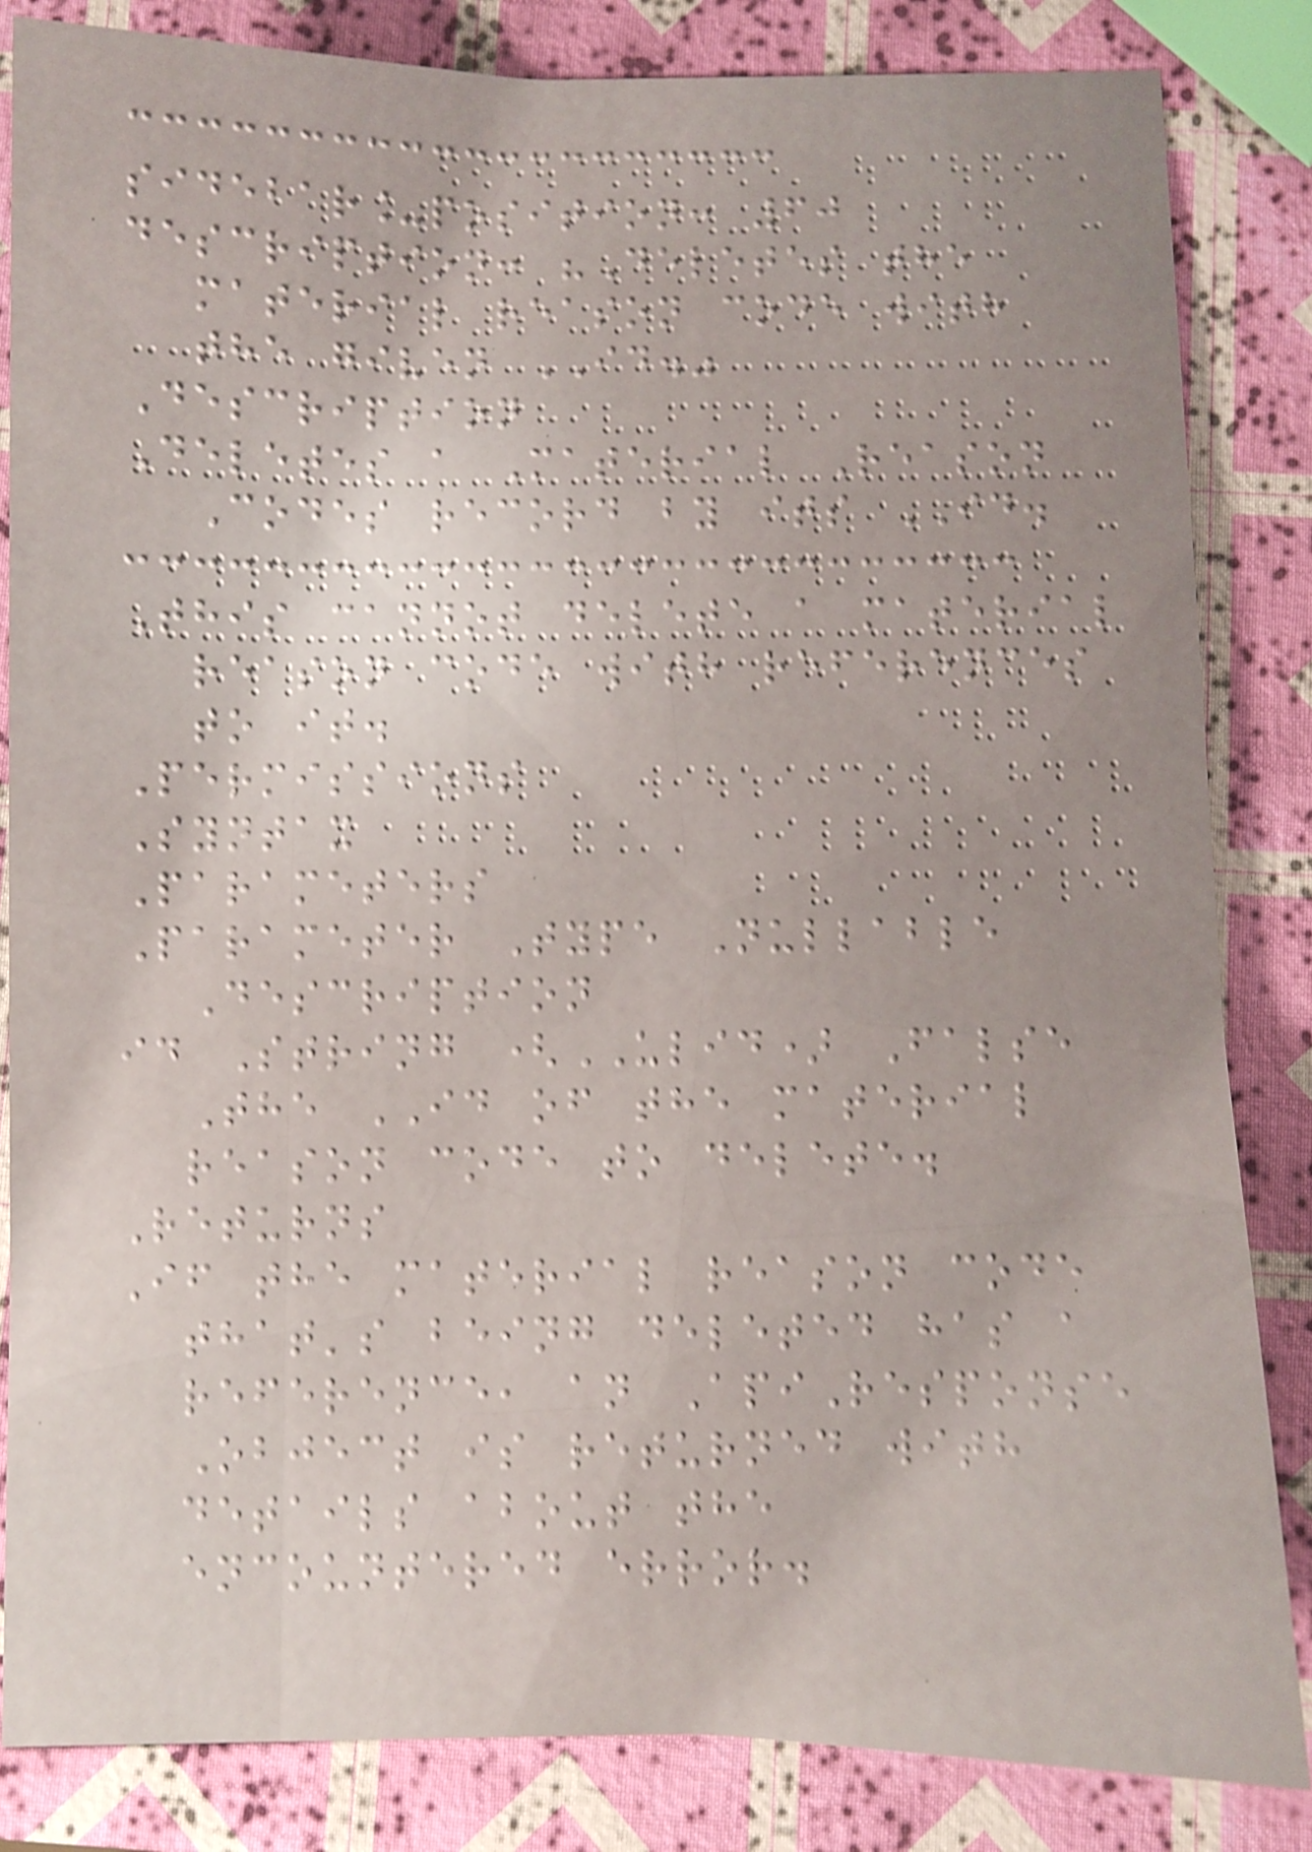sidebar_position: 60
description: "Deletes the
material reason code with
the given ID."
Description
Deletes a Material Reason
Codes record by its ID.
This cannot delete a material
reason code with references
to it.
Permissions
Syntax
Parameters
Parameter Type Nullable
Description
id String (ULID) False
The ID of the material
reason code to delete.
Returns
If the material reason code
that's being deleted has a
reference, an ApiResponse
Object is returned with
details about the
encountered error.
